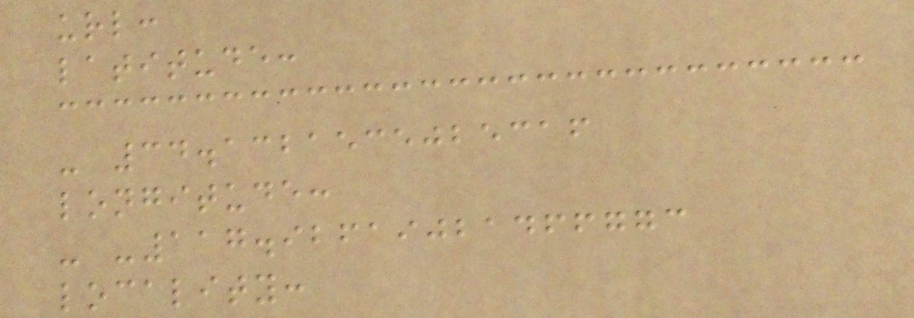url:
latitude:
- 34.1321535025316
longitude:
- -117.92619021466773
locality:
